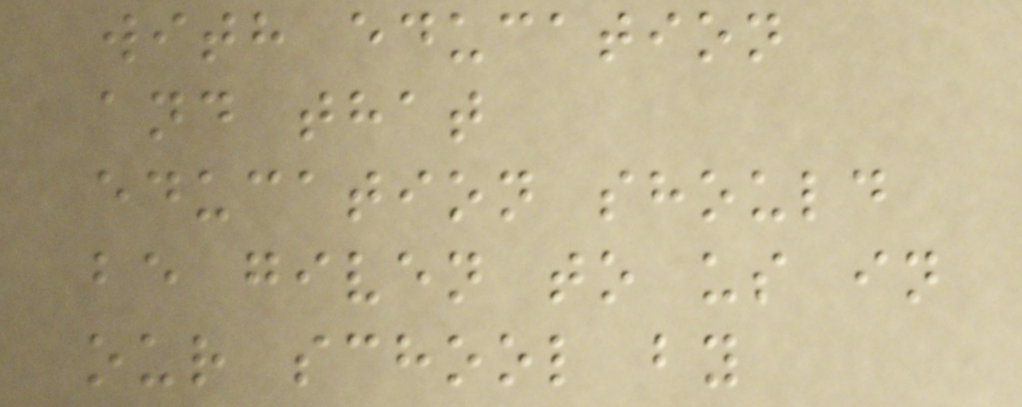with education
and that
education should
be given to us in
our school by
